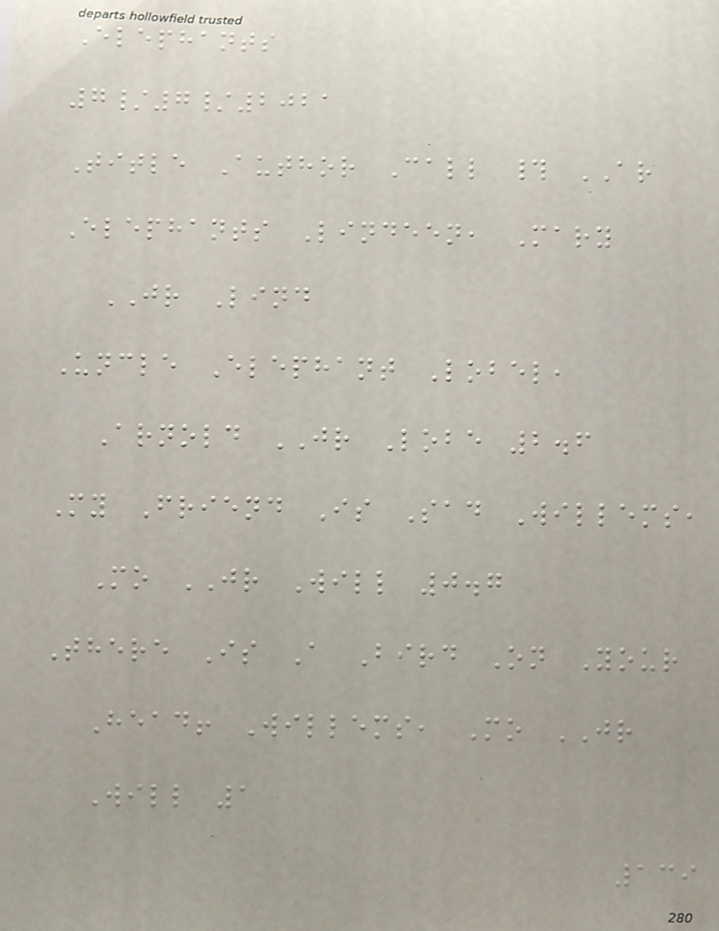Elephants
7/7/2021
Title Author Call # AR
Elephants Lindeen, Mary
JR Lind
Uncle Elephant Lobel,
Arnold JR Lobe 2.6
My Friend Is Sad Willems,
Mo JR Will 0.7
There Is A Bird On Your
Head! Willems, Mo JR
Will 1
139
